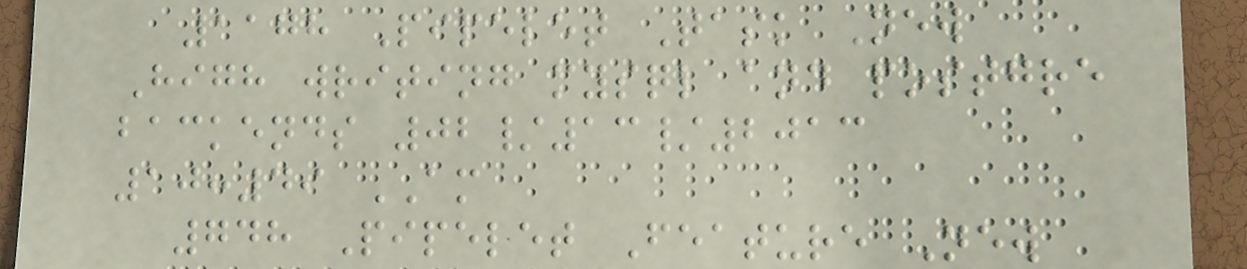1178 Pipelet Task New
High writing mysql and postgre
backends 02/13/2013
10:49 AM
748 Pipelet Feature New
